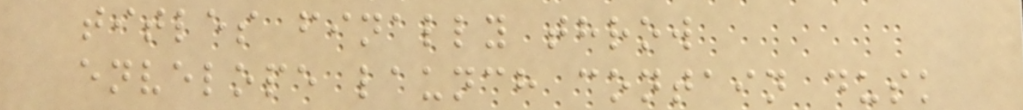titles finally throw
envelope launch contain dusk
